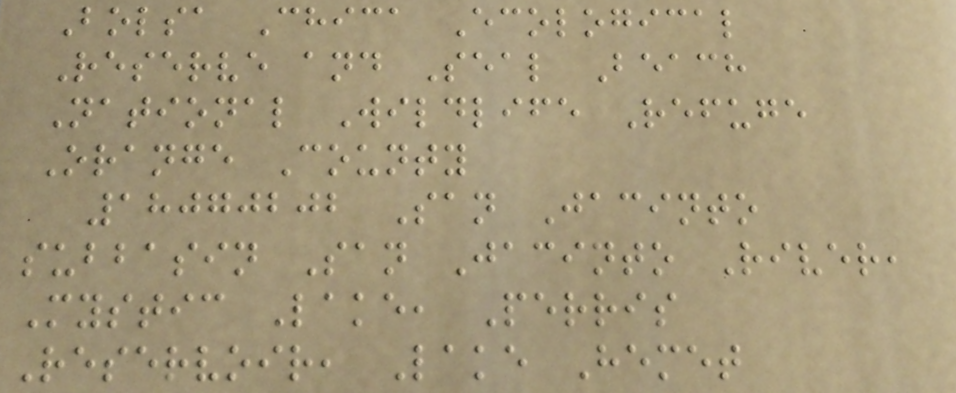Bolsa Chica Ecological
Reserve and Seal Beach
National Wildlife Refuge
Orange County
18070202 San Jacinto
subbasin San Jacinto River,
Mystic Lake, Perris
Reservoir, Lake Hemet
